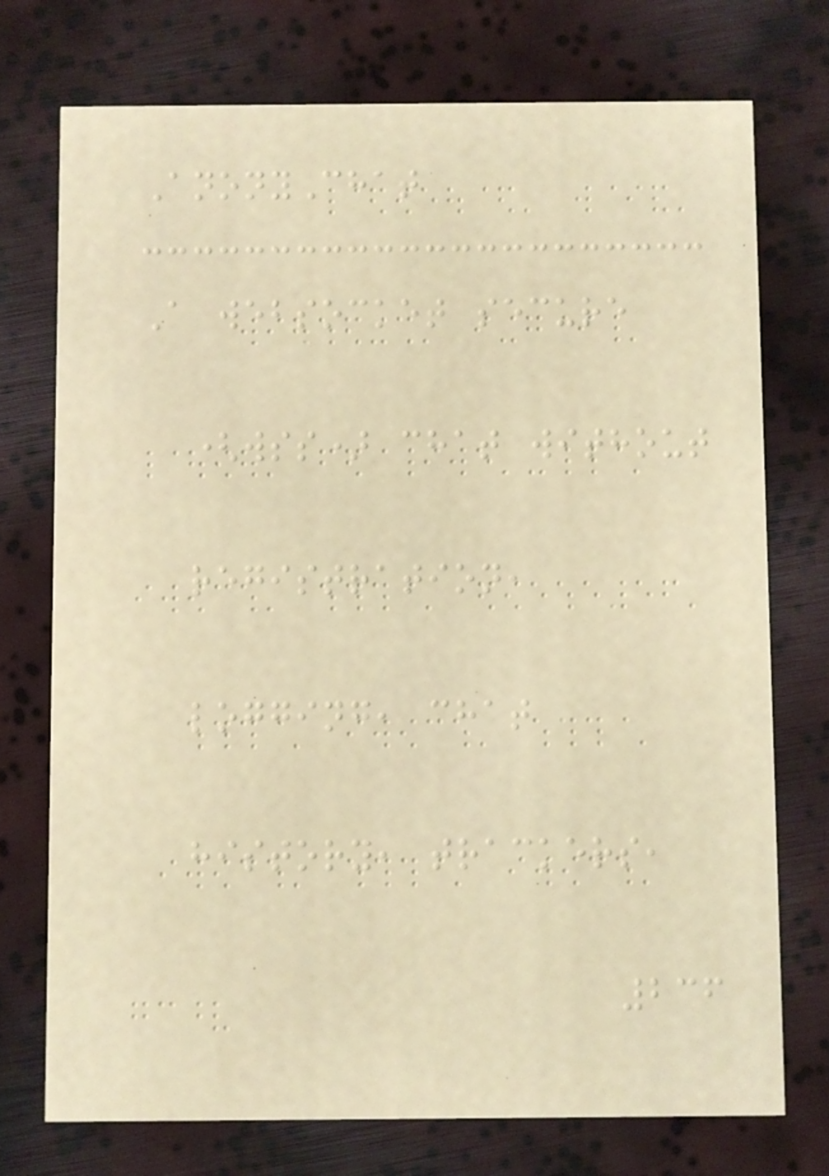AnonyChat
A websocket secure
(wss) chat without
registration,
logging, chat
history, trackers,
236
